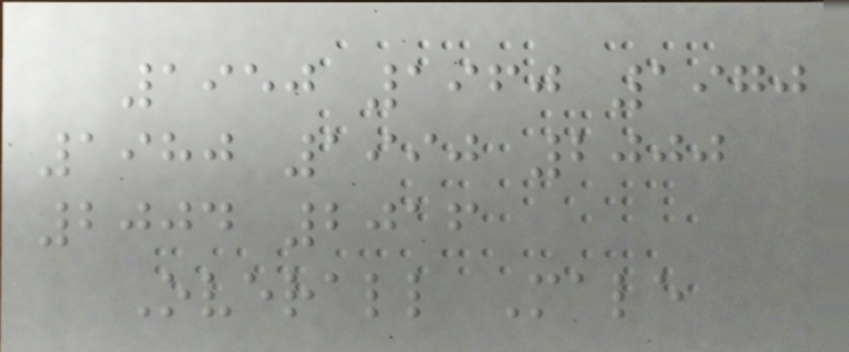1950 1960 1970
1980 1990 2000
2004 2016
Overall Male
